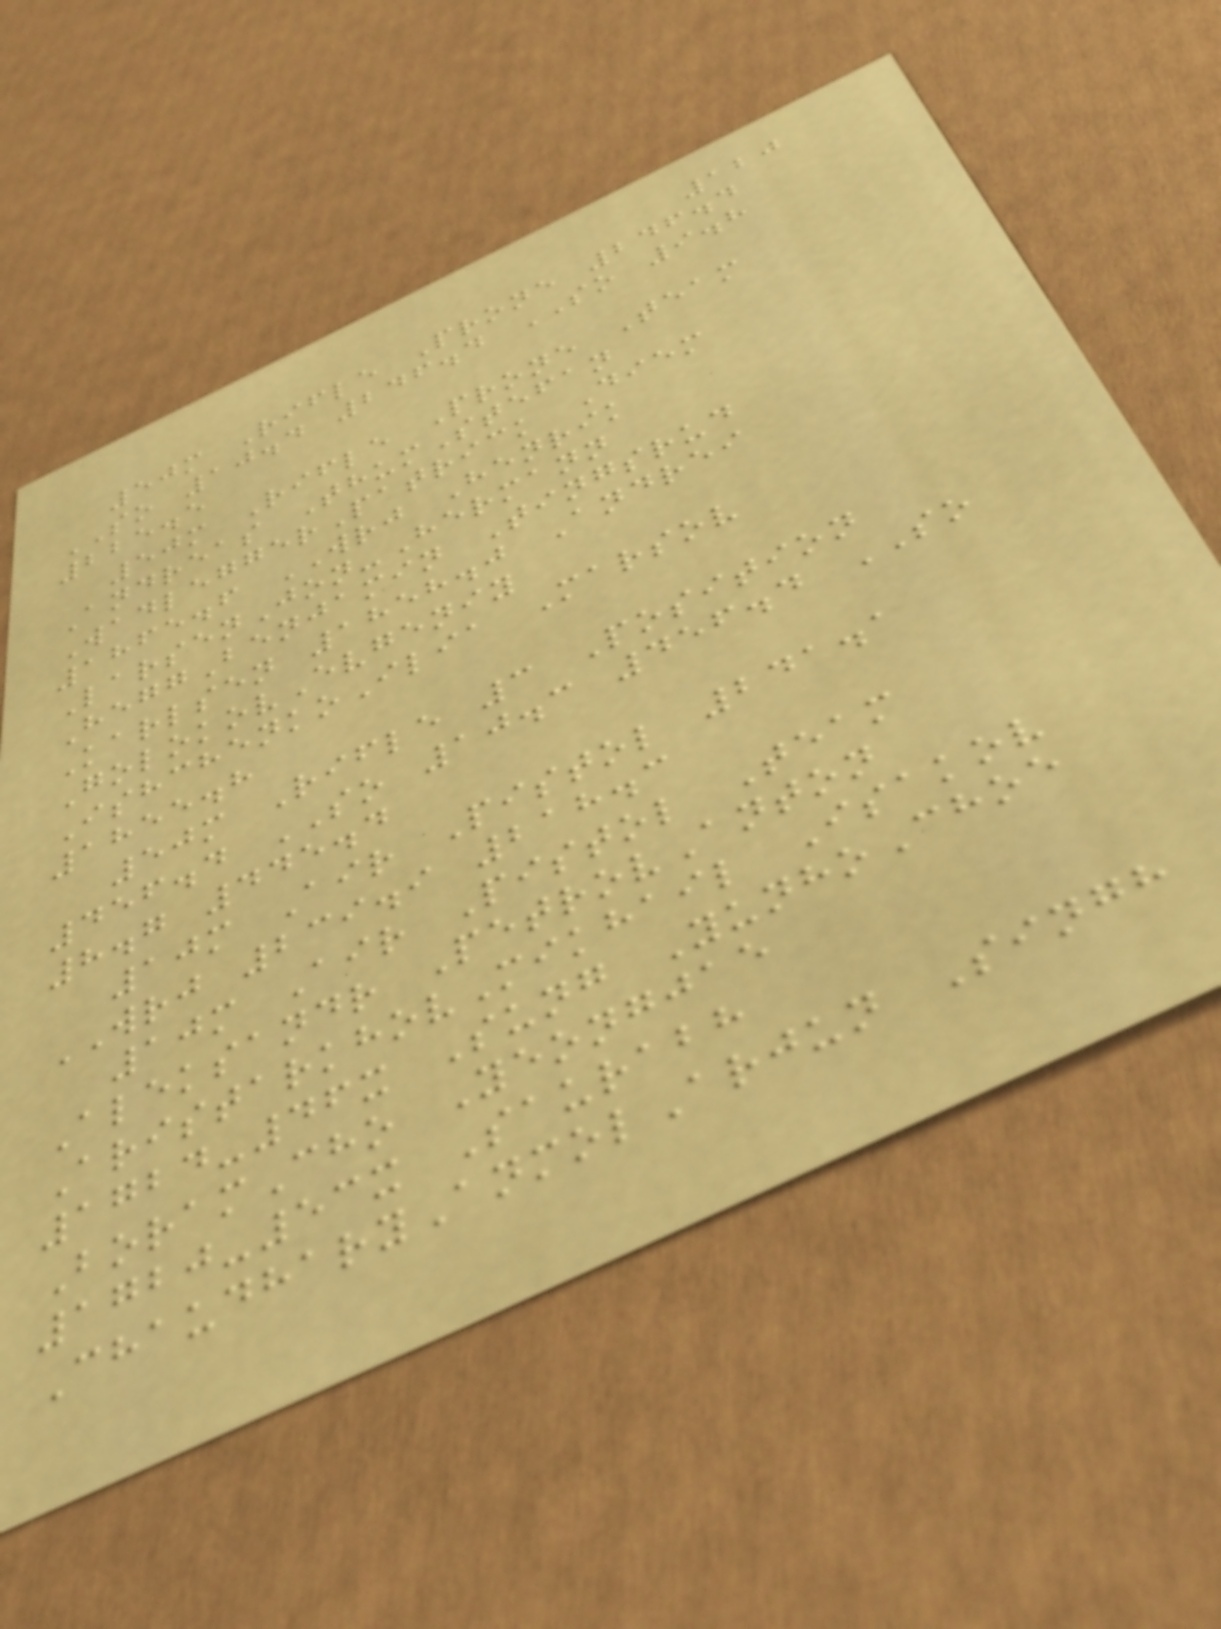120
50m Rifle Prone 246.4
SO 10.4 246.4 SO 9.8
225.5
50m Rifle Prone Team
Andreas ThumStefan
WadleggerPatrick Diem
1865.6 WRJ Henrik
LarsenJon-Hermann
HeggBenjamin Tingsrud
Karlsen 1858.0 Andrei
GolokovEvgeniy
IshchenkoIlia Marsov
1855.8
50m Rifle 3 Position
456.4 SO 10.3 456.4 SO
8.7 445.4
10m Air Pistol 241.1
WRJ 239.9 218.3
10m Air Pistol Team
Aleksandr PetrovAnton
AristarkhovMikhail Isakov
1724-46x Sung YunhoChoe
BoramCho Yeongjae
1720-53x Saurabh
ChaudharyAnmolArjun Singh
